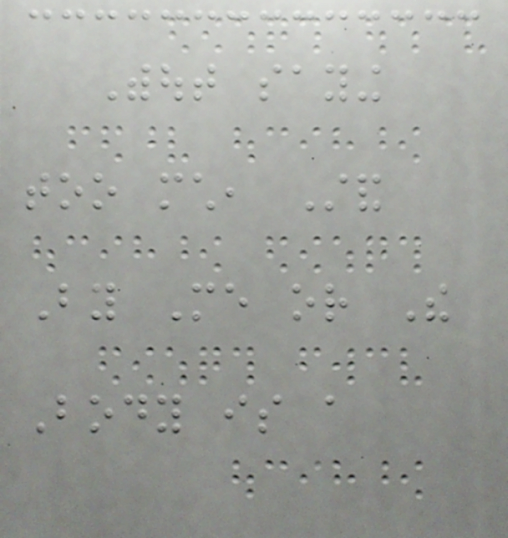Without saying
too much, Stand
By Me or The
Body is a
